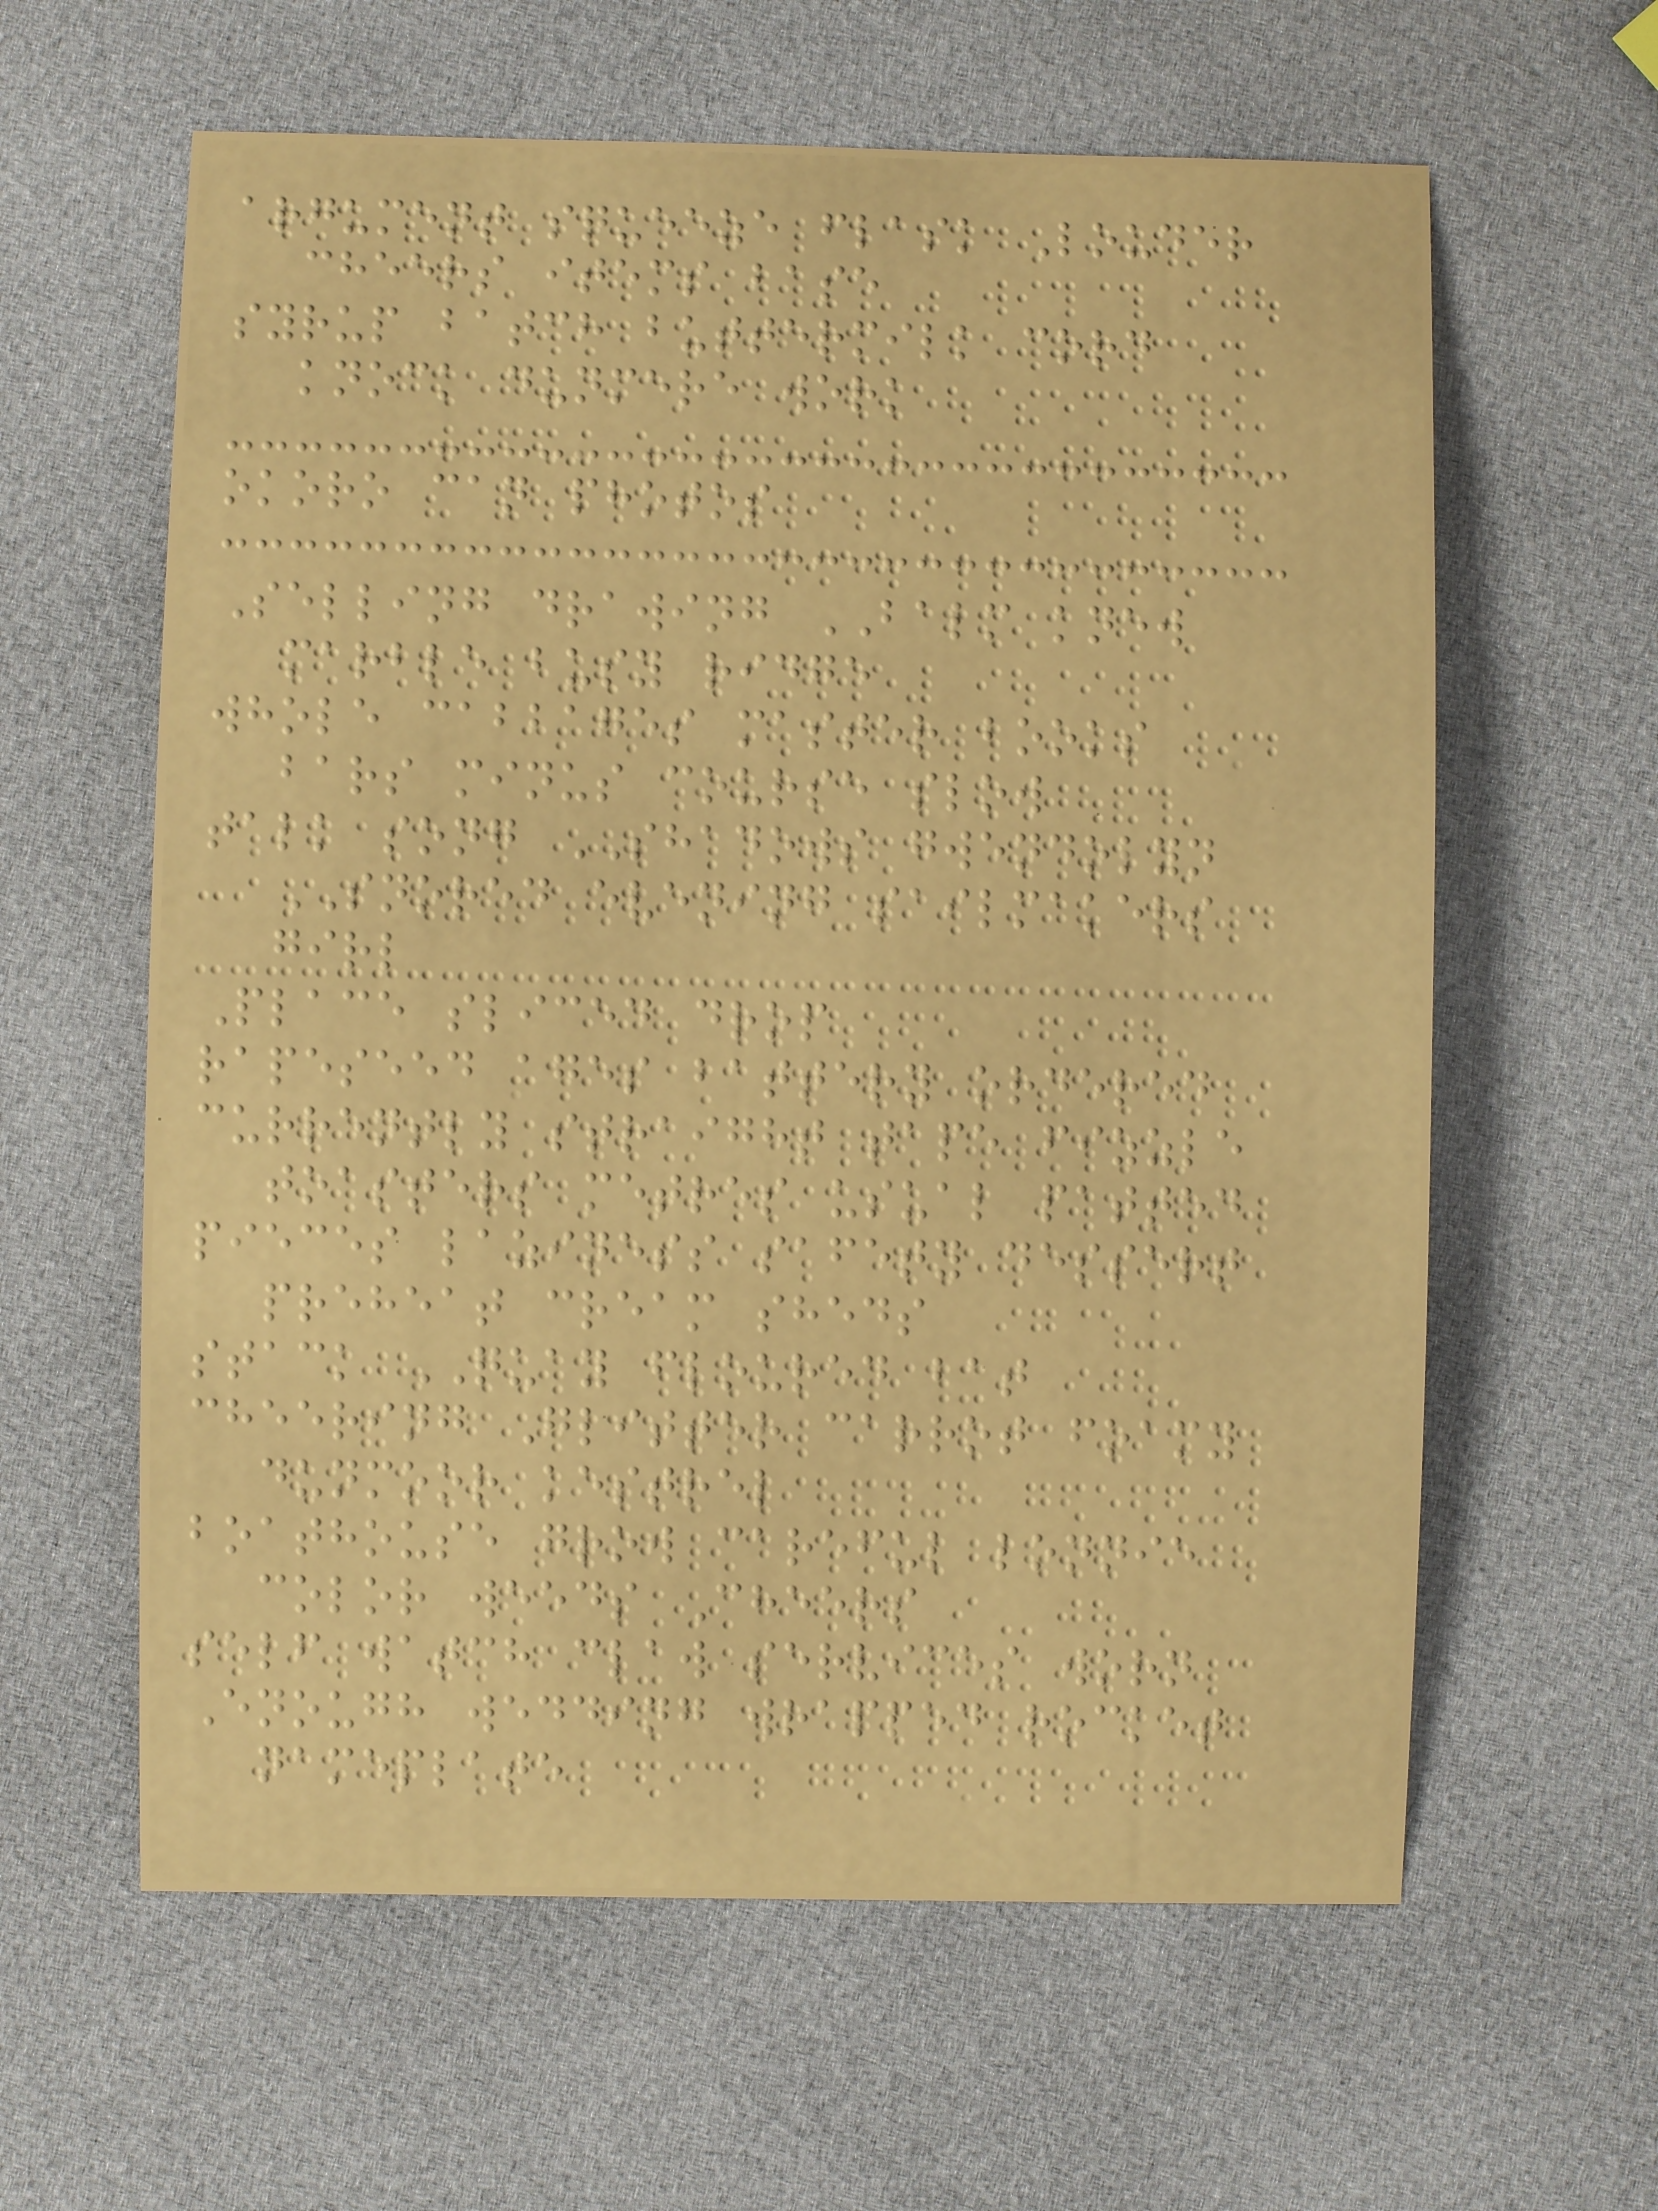argument squeeze flask Louder
cheers items base
syrup batch buttermilk cord
knock dunmere work
okoro can photos
Selling drawing BALM knew
marble busy ridge
whole cabbages master books
bars minus course slow
talk song SHADOWS gwendolyn
SNORED evening sailmakers
girl
Place sliced drop
rapeseed ages battery ordered
currently straight tape fizzle
toasters metres usual patted
pieces laziness safety dessert
preheat cream sheds
stack QUAY floured bat
cheering Glitter carrot foamy
dunmoor kestrel
boathouse grow careful lonnie
color weeds Cheers
self watch claw services worn
Enough wedding wrapped rocket
nameplate
